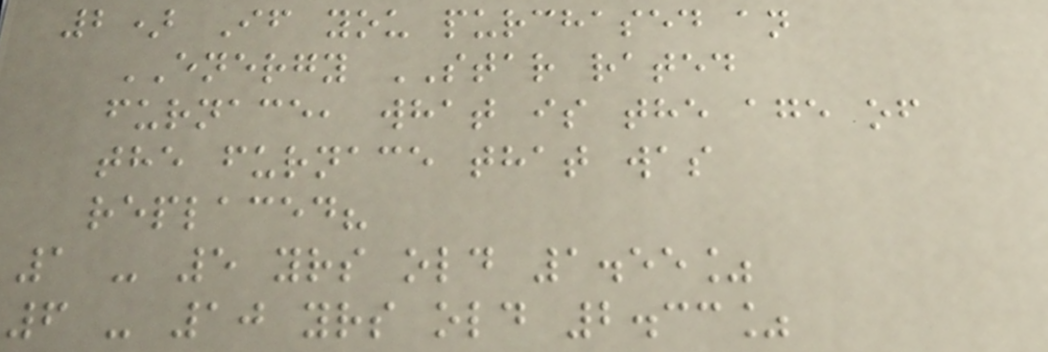2) If you purchased an
ENERGY STAR rated
furnace, what is the age of
the furnace that was
replaced?
1 - 5 yrs old 1.55%
6 - 10 yrs old 2.33%
